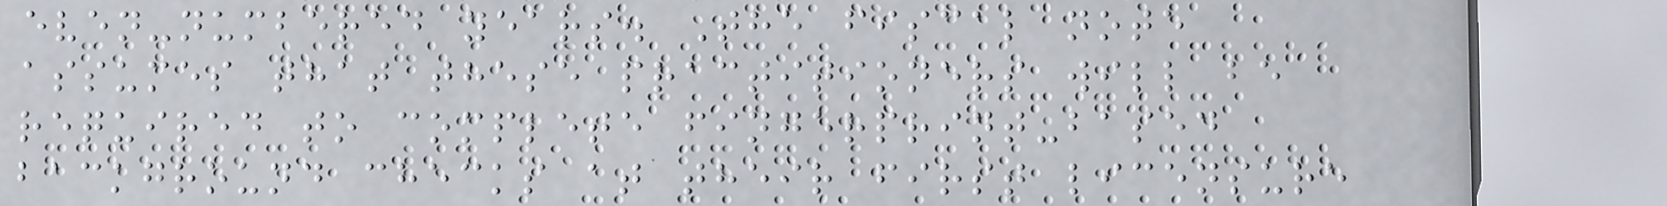even-numbered years. The fiscal note
assumes that these practitioners will be
required to complete fingerprint-based
background checks at their first licensure
